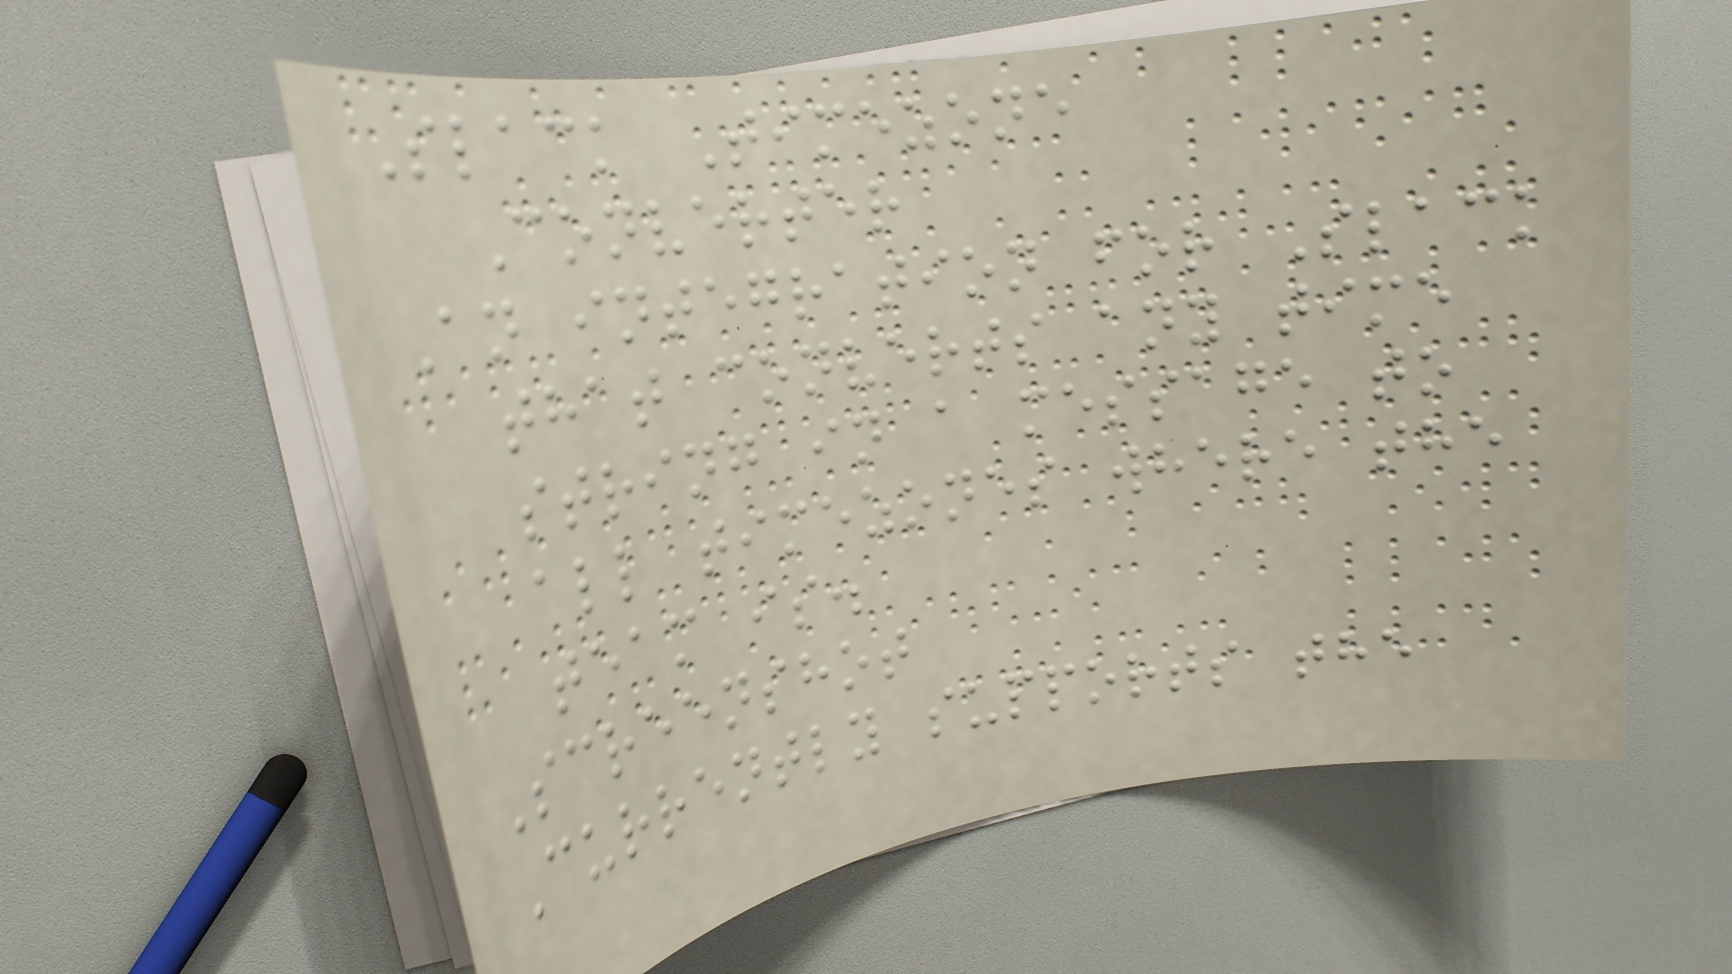Slack Timezone
Converter
An integration for Slack
that converts any time
string in a message to
all timezones where the
team is.
Screenshot
Currently supports the
